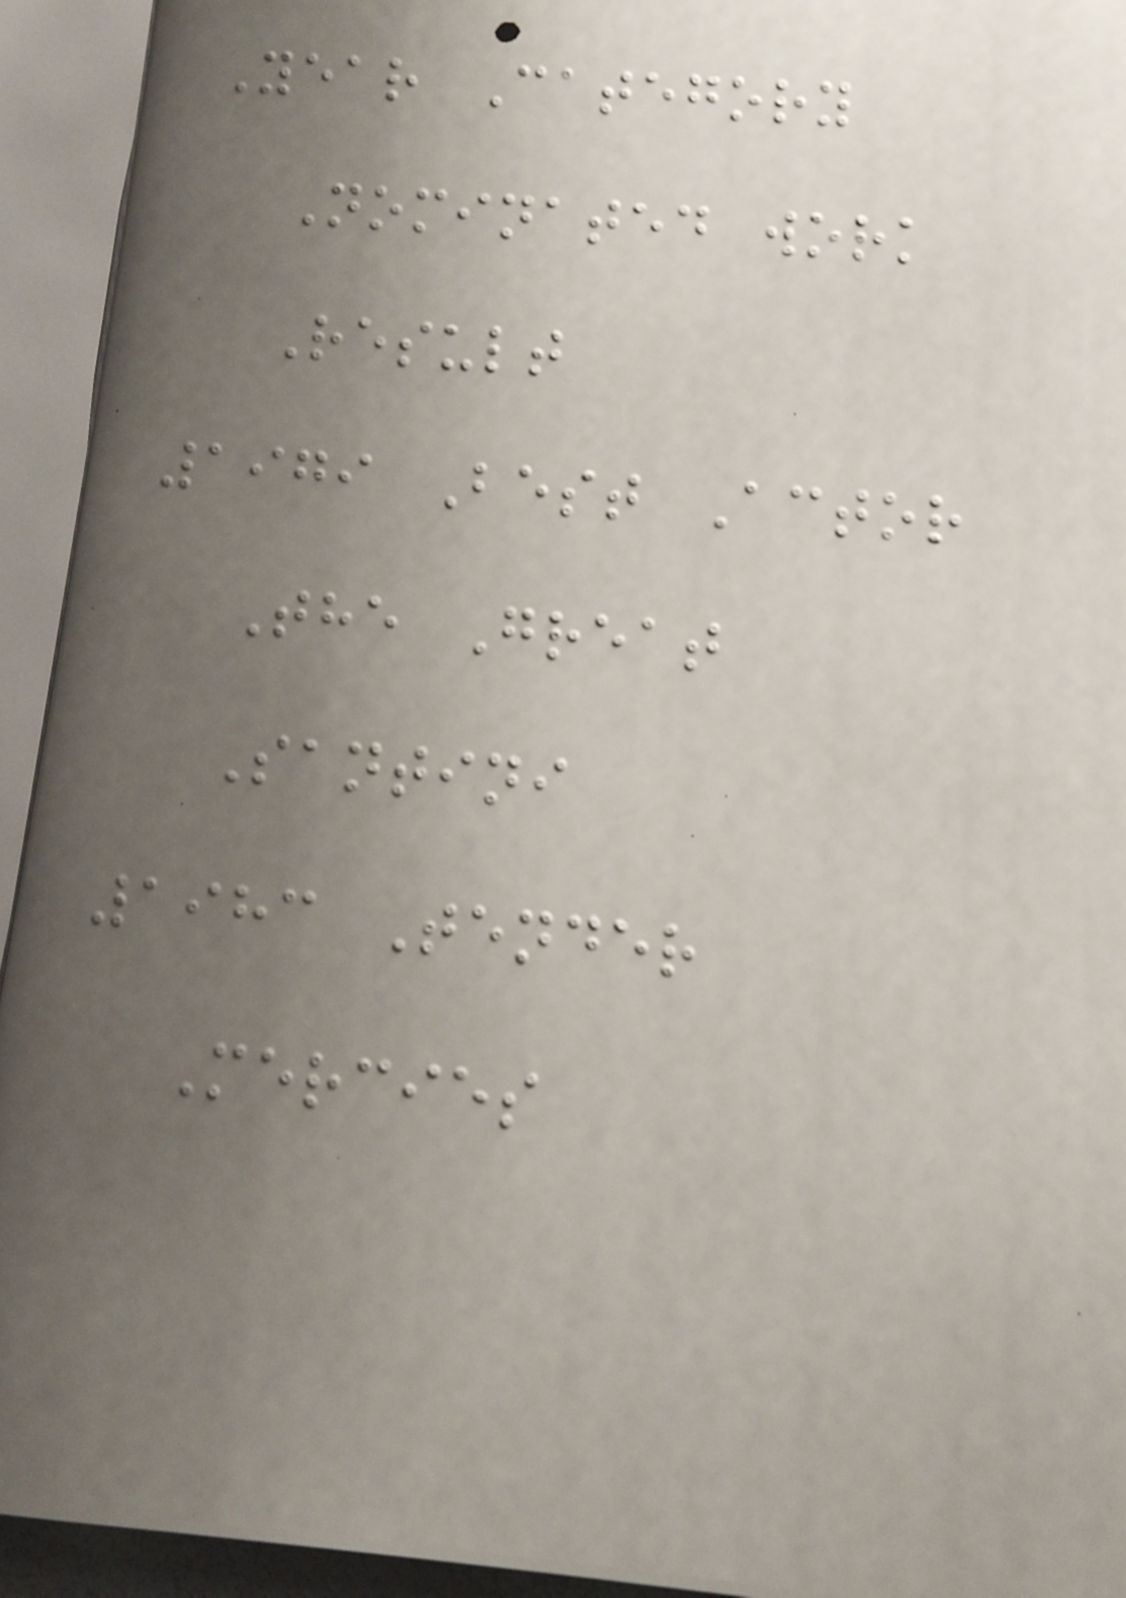Year Category
Nominated work
Result
1979 Best Actor
The Great
Santini
1983 Tender
Mercies
